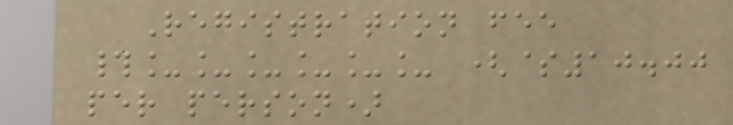Registration fee
#______ ($10.00
per person)
